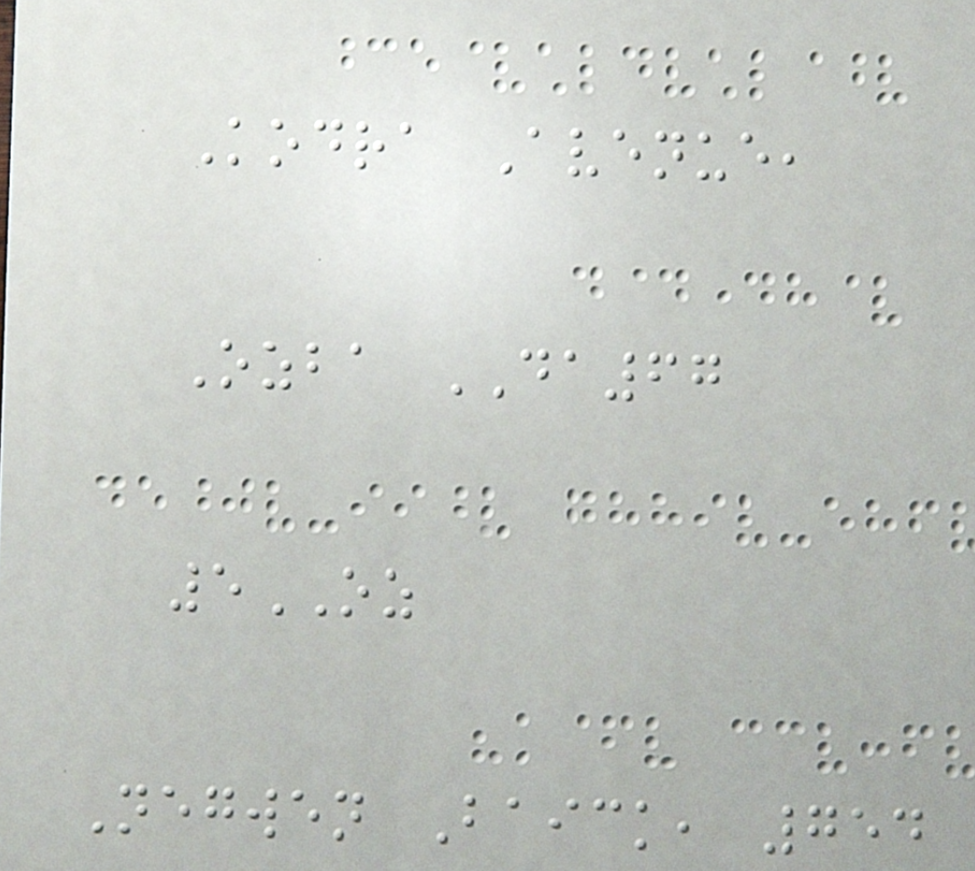Kodra Avenue,
Ozba DA67
5OZ
Negwen Baick, 754
